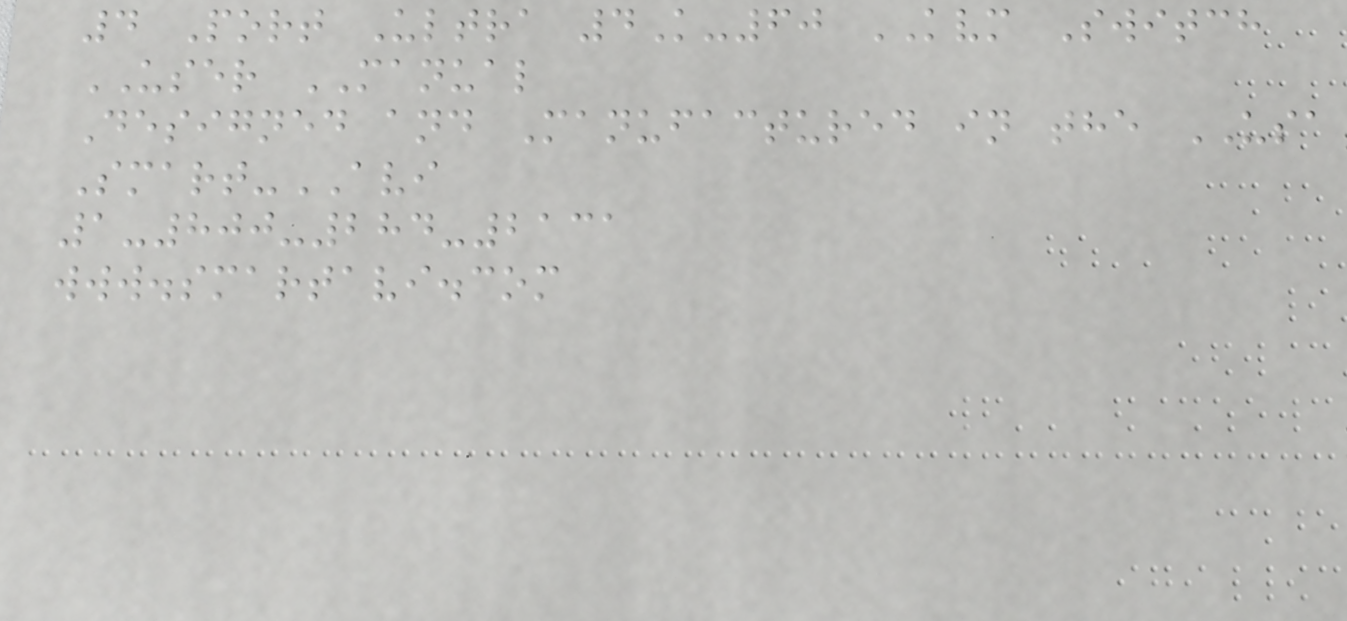4 Port Ultra 4K-60 KVM Switch
USER MANUAL
Designed and Manufactured in the USA
Smart-AVI
1-800-284-2131
www.smartavi.com
